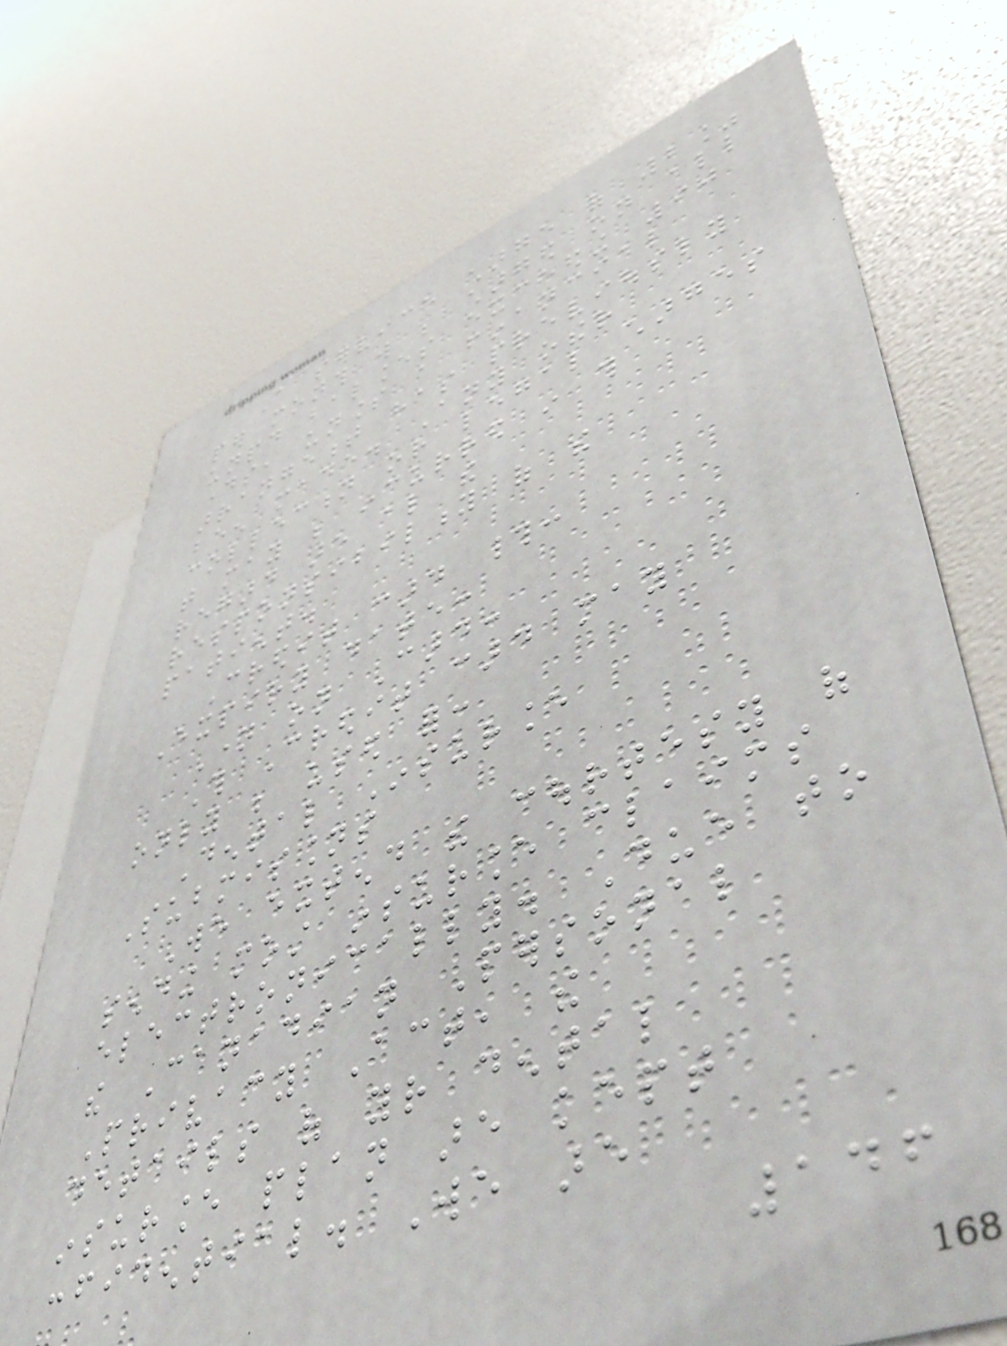A service charge of 2%
per month will be charged on all
unpaid balances exceeding 90
days, unless a financial
arrangement has previously
been made. Any other
collection or legal charges
that may be incurred in this
regard are also the
responsibility of the
patient.
Credit card #:
Expiry date:
Name on Card:
This Credit card may
only be used for:
Dental Insurance
Submissions
We extend the courtesy of
sending most insurance claims
electronically. Due to
the Canadian Personal
Privacy Act, the
details of your dental
insurance plan are kept
confidential. We are
146
